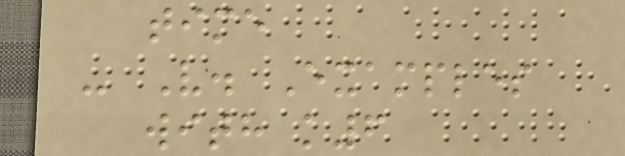time
- V. Examples
with k6
